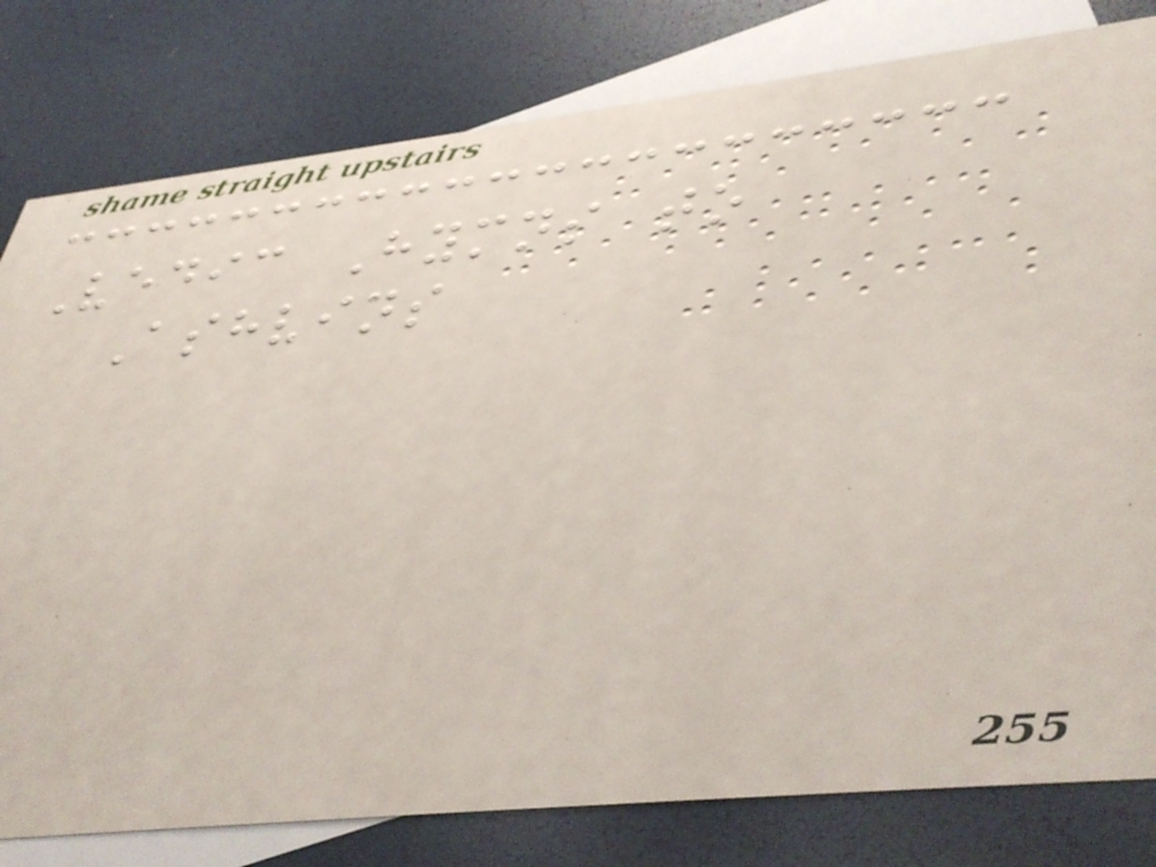Vedic Hymns to
Ashvins
